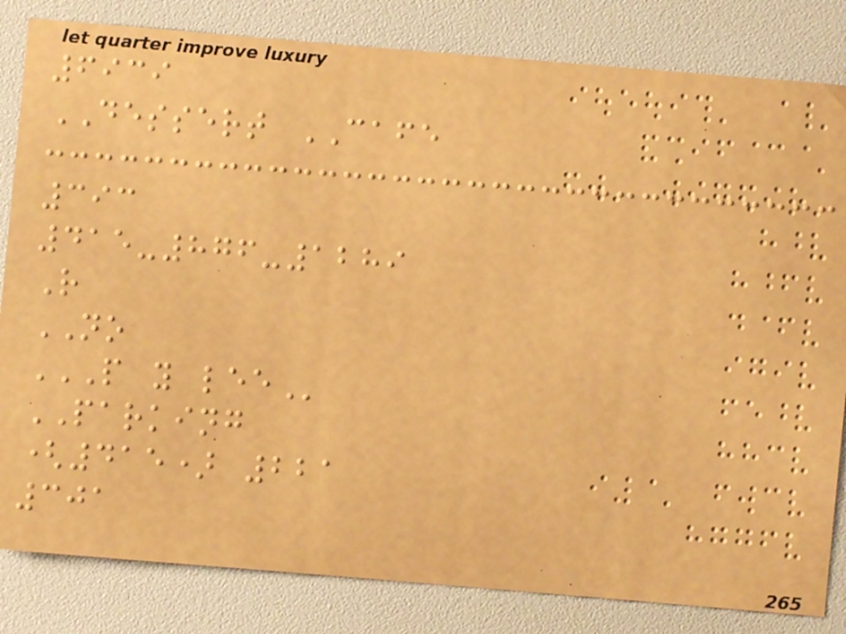6939
DESSERT CAFE
393
415-876-1289
R
NO
P Y LEE
PARKING
(415) 221
301
